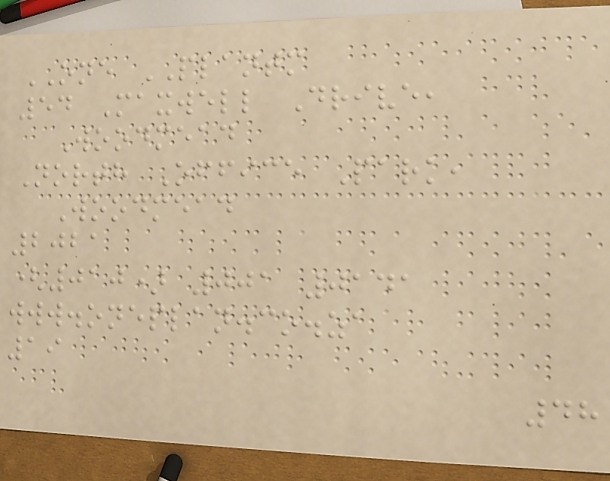ONE PLANTM
54 Maxwell Drive,
Woodmead
North Office Park,
Woodmead
2021
(010) 001 0141
www.oneplan.co.za
19
48
